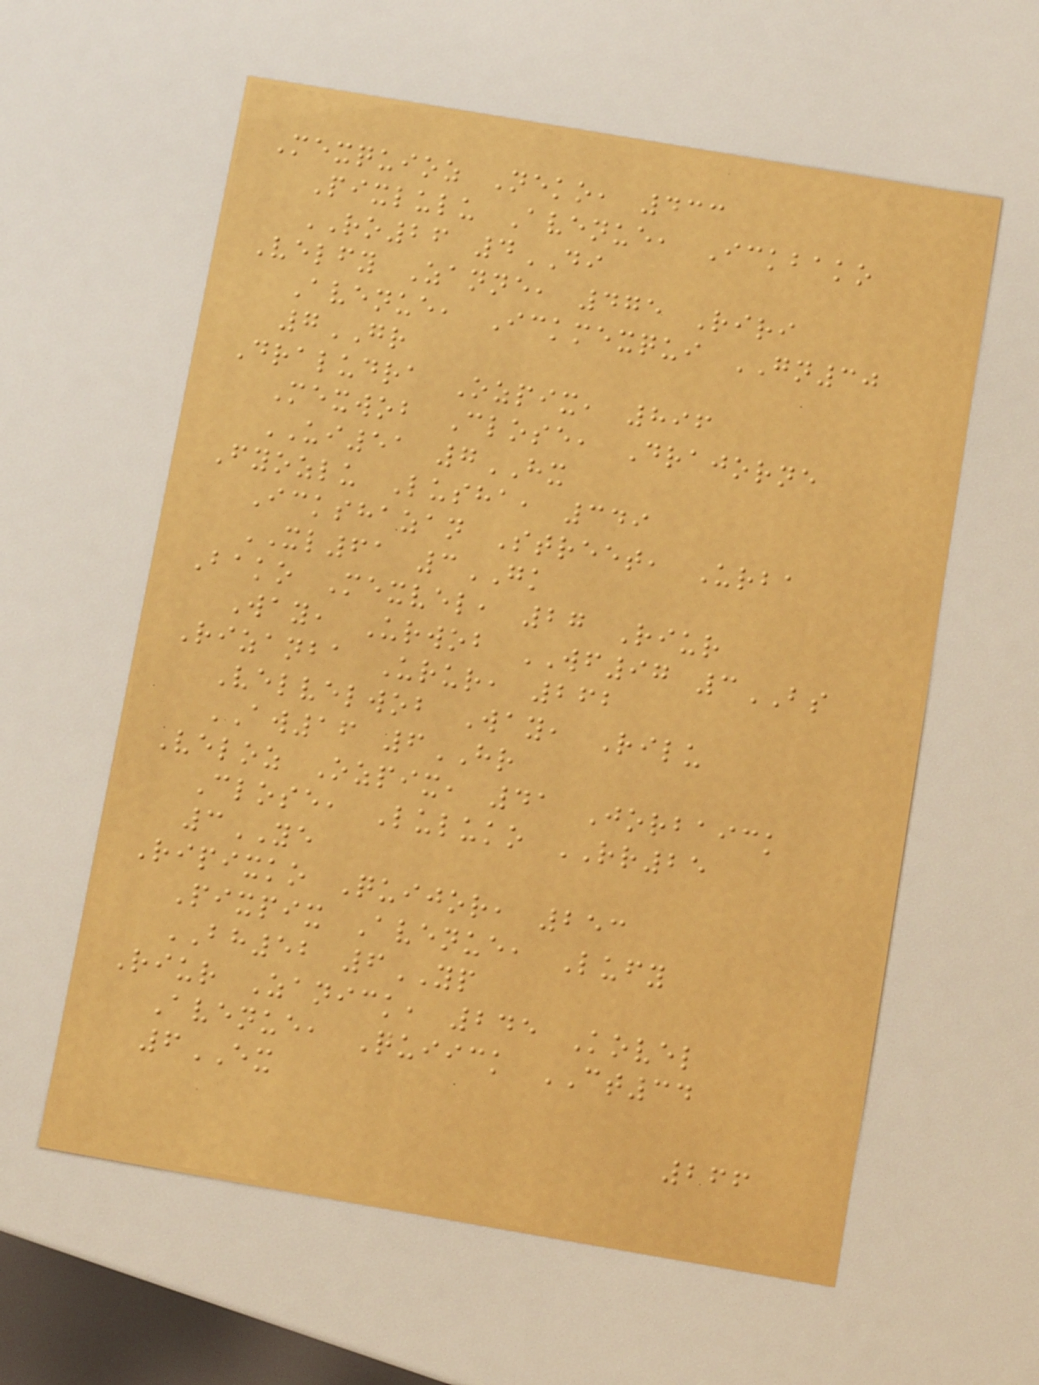Mexquioz Neko, 433
Pixlulu Avenue, Ickbako
RO26 4DI
Velfy Zanne, 475 Riri
Avenue, Ickmexqui GN30
7GR
Draludra Ozpix, 896
Mexwob Close, Drajorne
UI51 7HX
Fyozlu Lusha, 349
Ickshazan Street, Urba
XL61 3GK
Bako Mexvel, 27 Riur
Way, Urwob WF97 3BS
Rizanba Urur, 262
Velvelwob Way, Rilu
AW16 6HR
Veloz Ozpix, 41 Jorbaick
Close, Luluko RR25
3YE
Ripixko Quijor, 253
Pixpix Avenue, Lufy
BH52 6YP
Riur Zanick, 245 Kovel
Avenue, Quiick CT34
6EX
266
